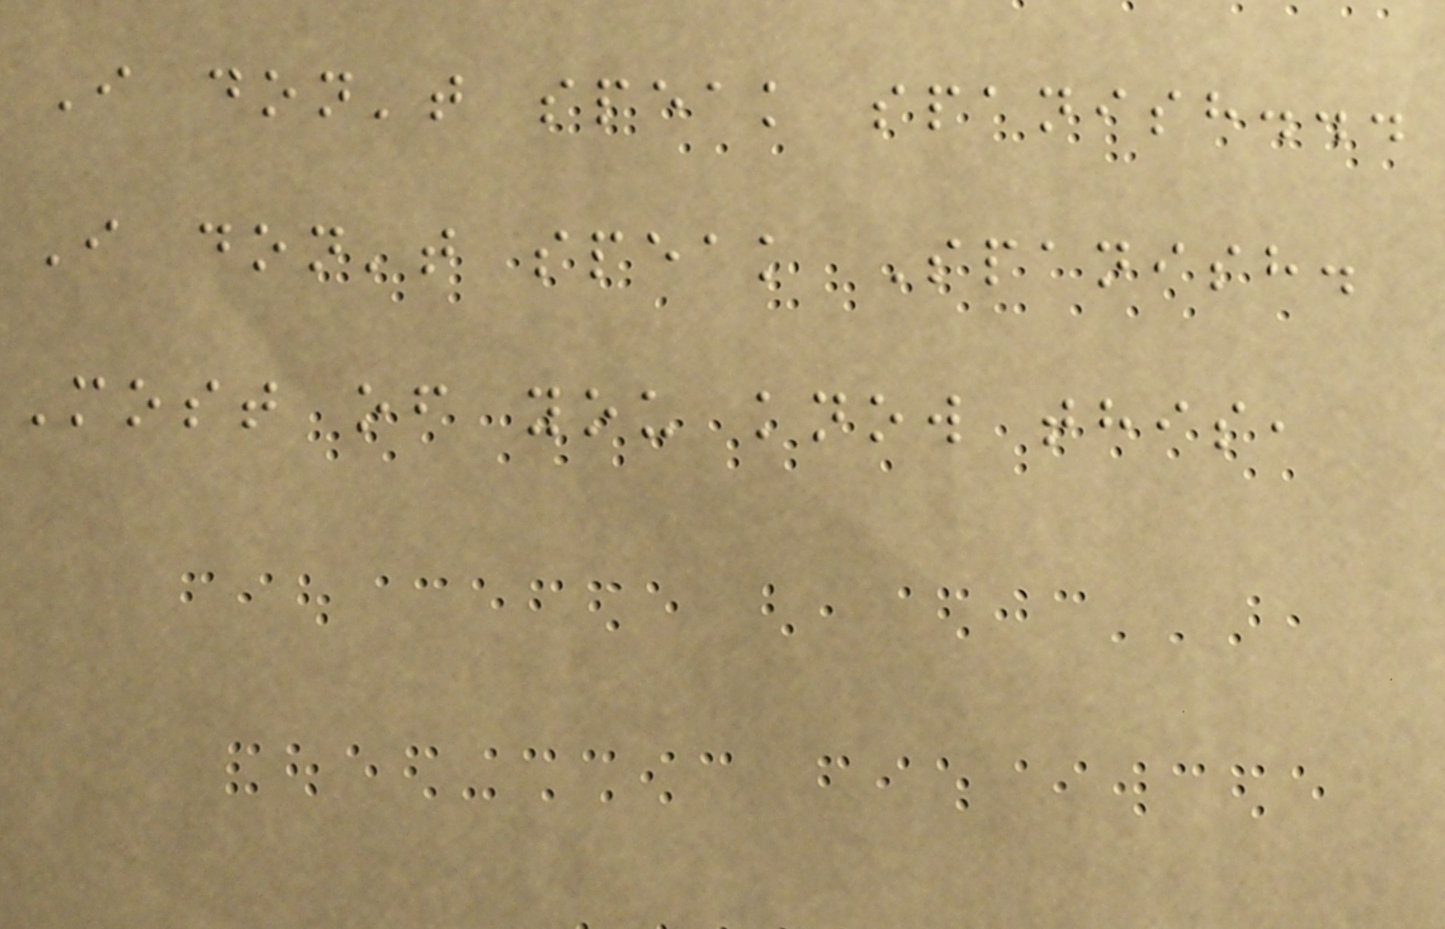I don't speak spanish...
I don't speak Spanish.
Most of you know this,
